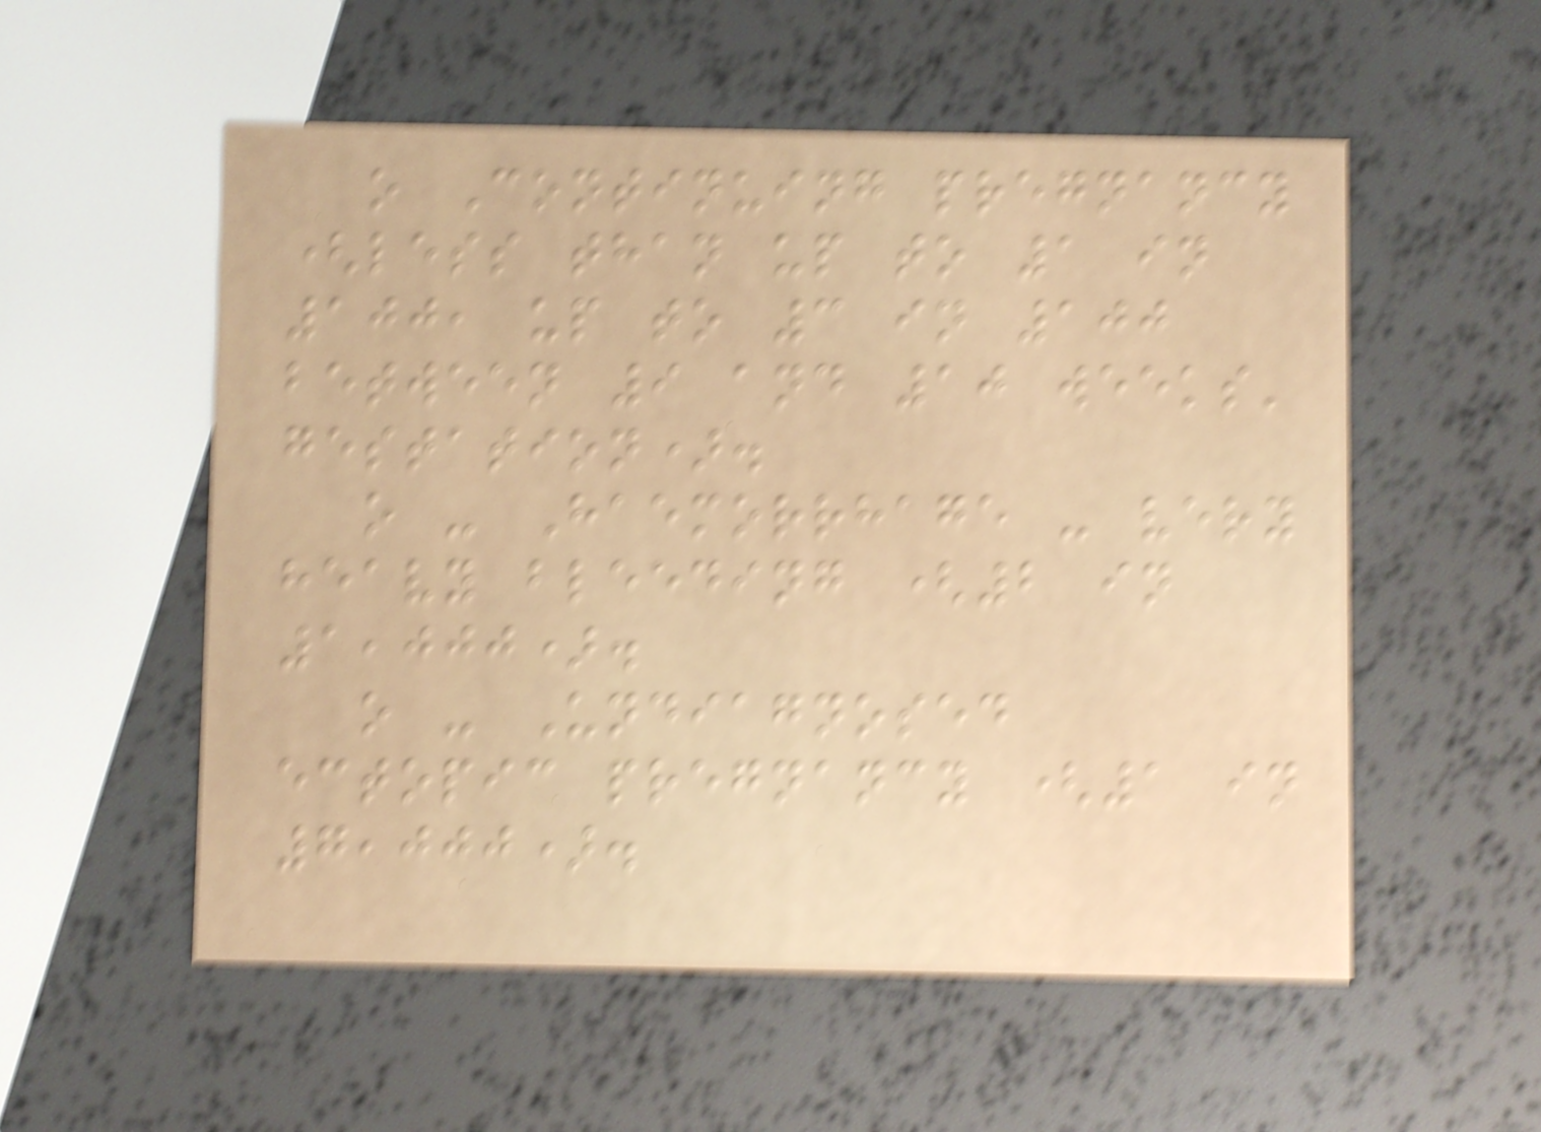o Continuing pregnancy
(less than up to 1 in
100, up to 3 in 100
between 9 and 10 weeks'
gestation).
o - Haemorrhage - very
heavy bleeding (2 in
1,000).
o - Undiagnosed
ectopic pregnancy (1 in
7,000).
